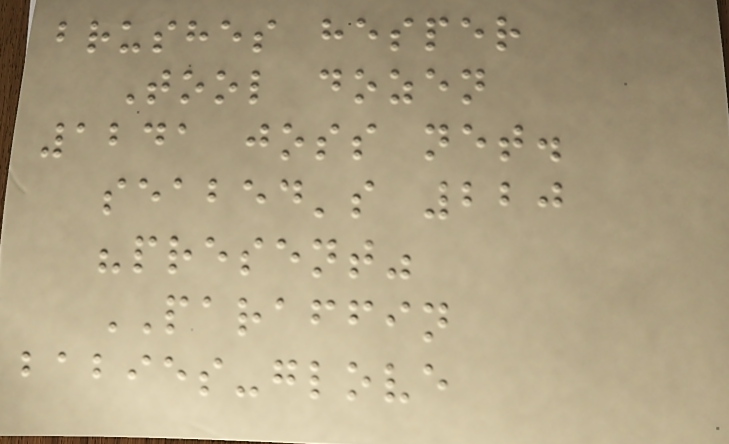brushes hesper
Tool dozen
1241 joss net.
seabed's 220
"present"
PARAFFIN
babies-glove
